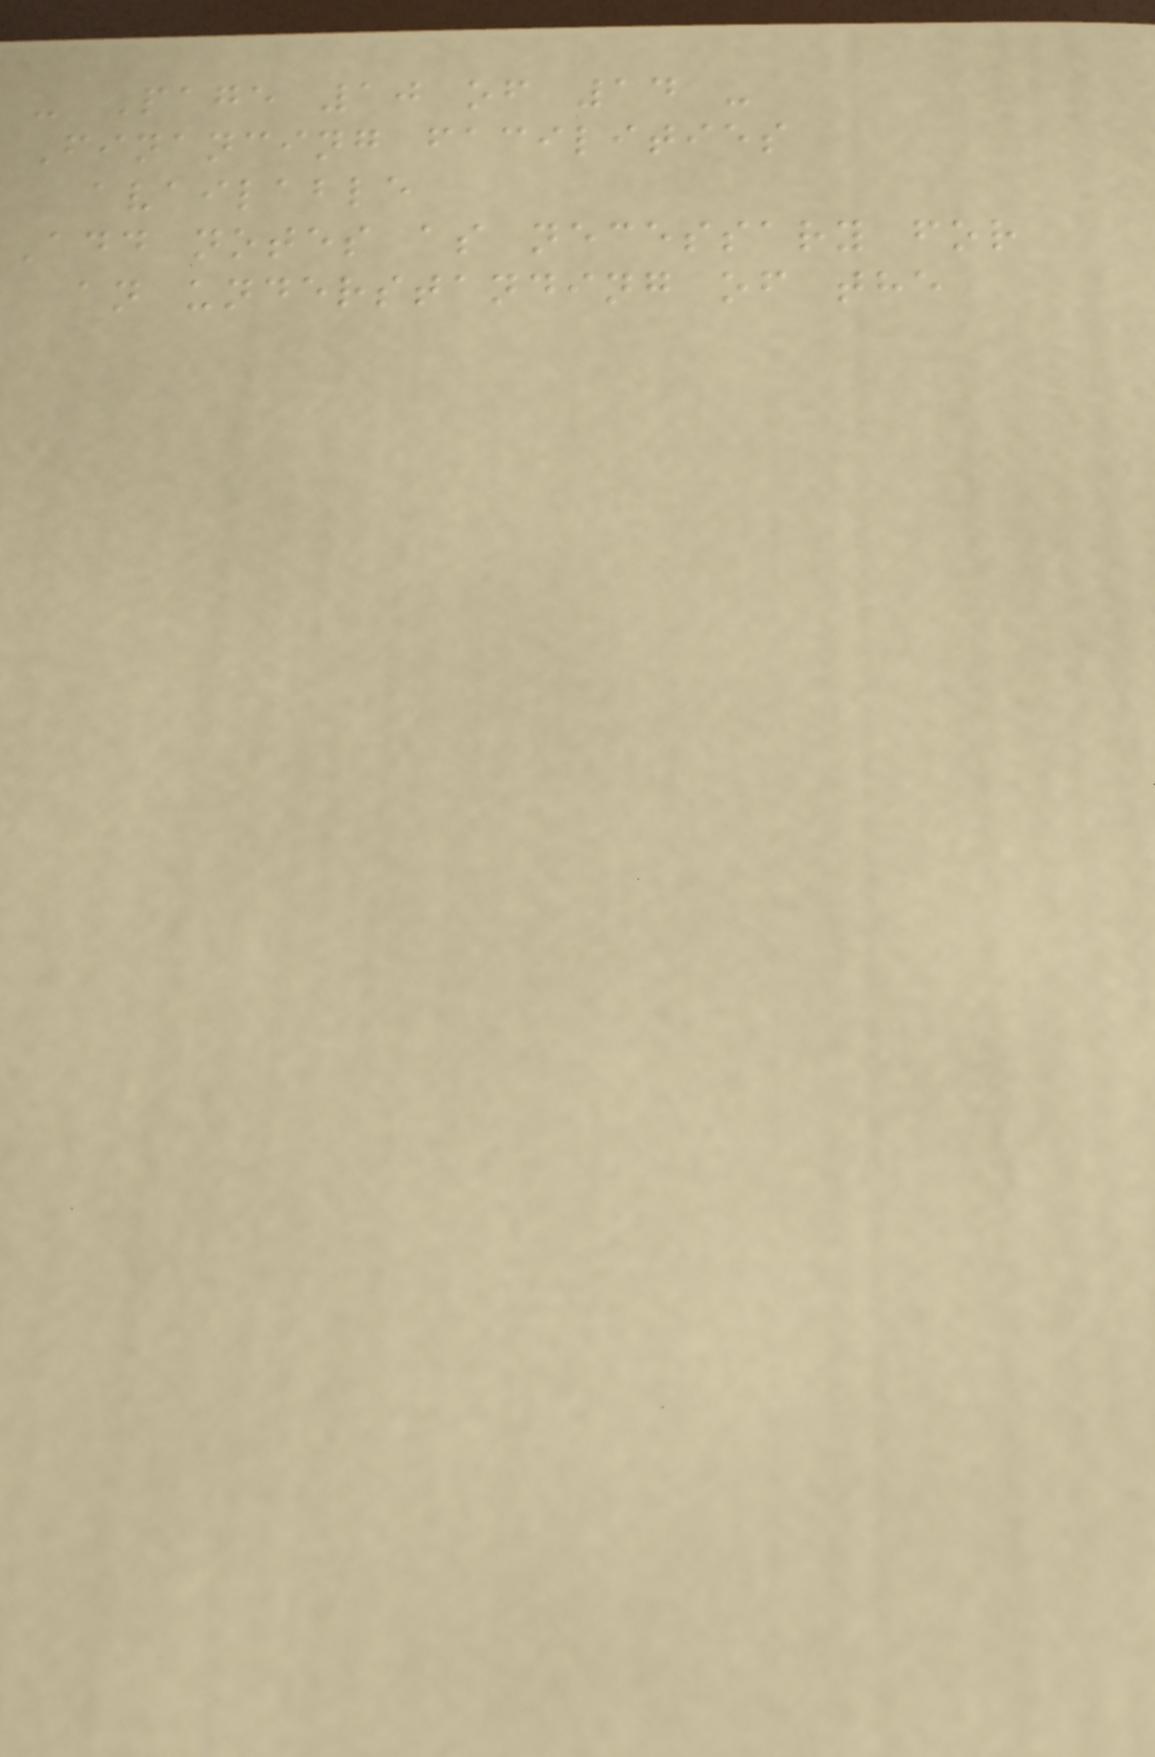- Page 10 of 14 -
Financing facilities
available
Add notes as necessary for
an understanding of the
